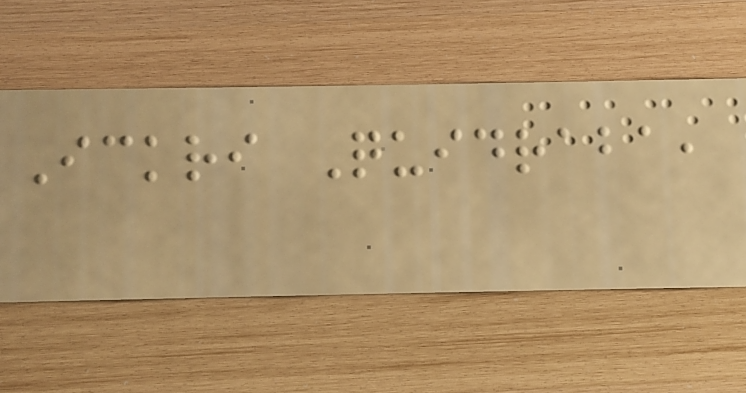Ickri Quidraba,
